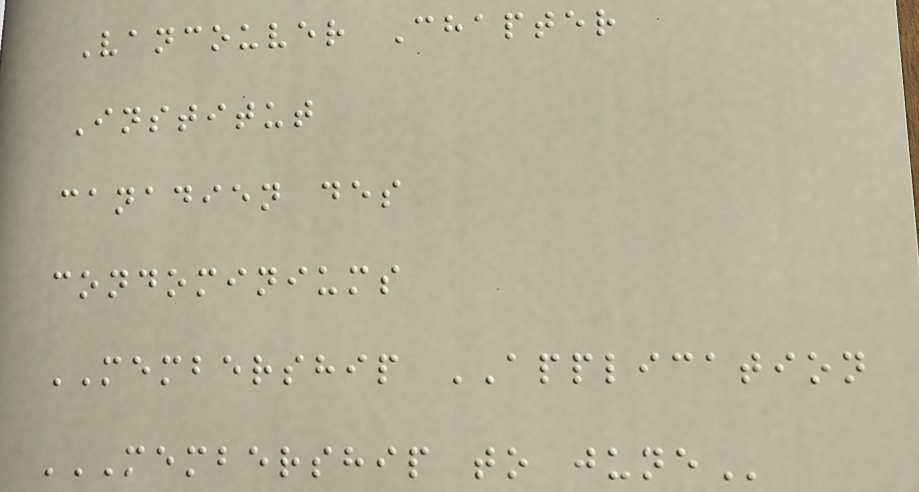Vancouver Chapter
Institut
canadien des
condominiums
MEMBERSHIP APPLICATION
MEMBERSHIP TO JUNE
